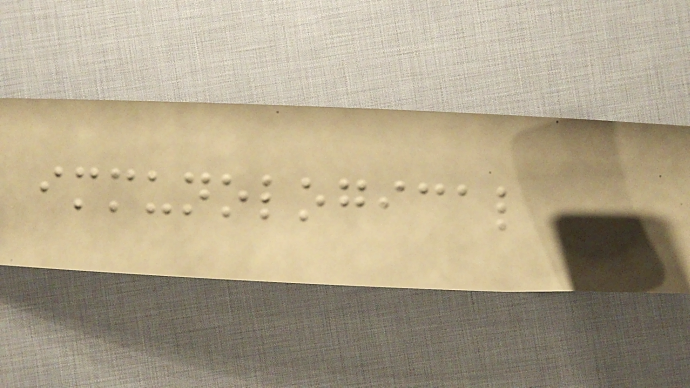immunological
